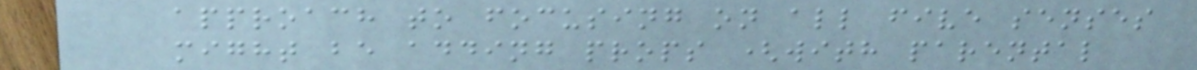approach to focusing on all five senses
might be adding props (with parental
